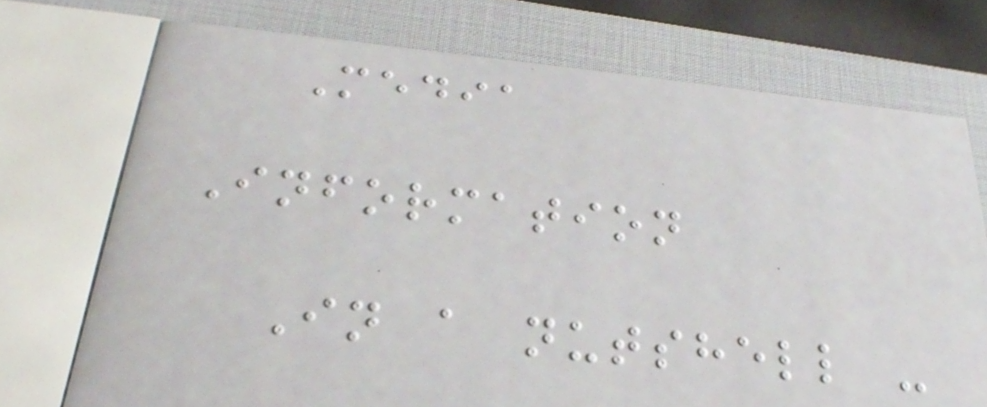Media
Information
In a nutshell -
